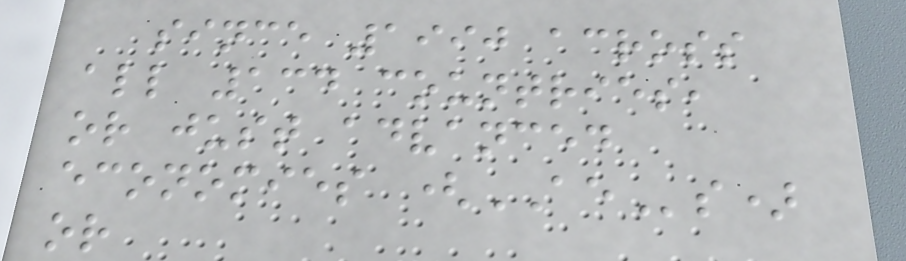since 1990 across
all 134 countries,
or just advanced
economies (AEs)
or
